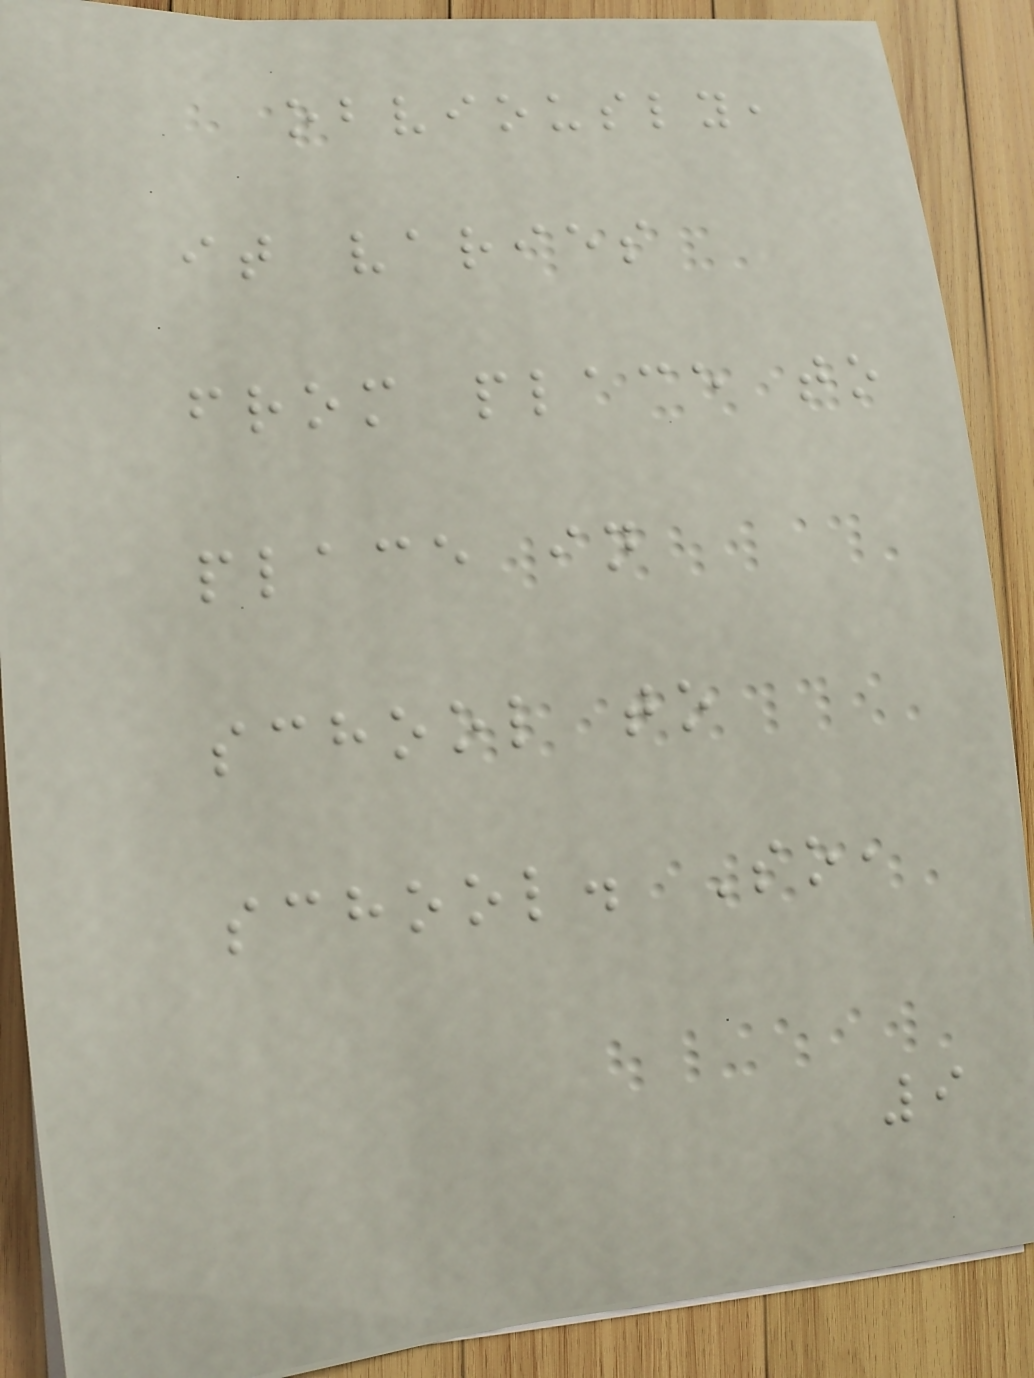obviously,
it varies
from place to
place in
school to
school. So,
9
